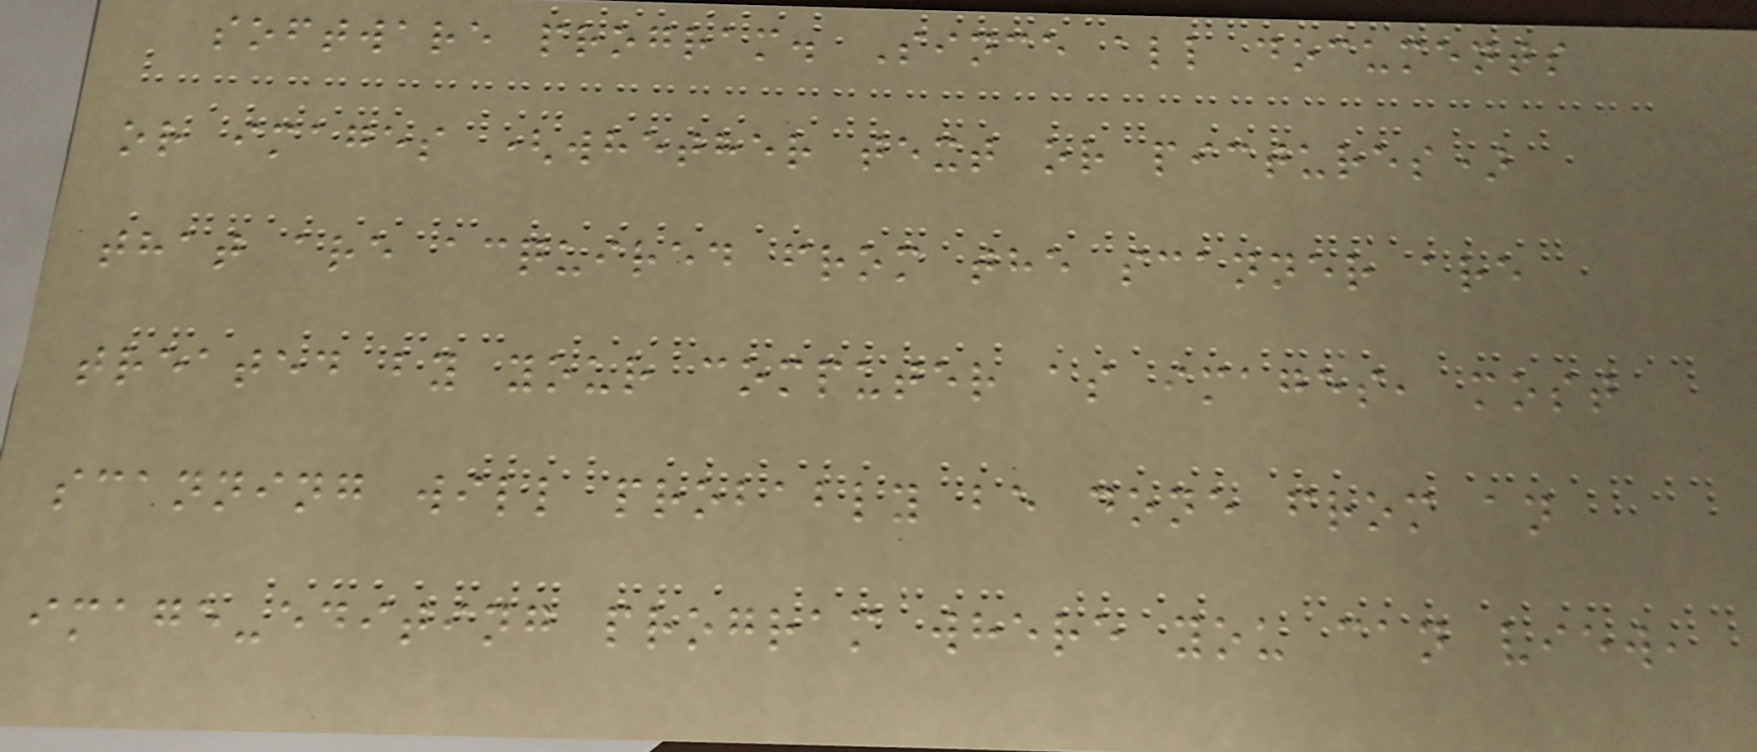software program. Since all documents
or images (whether text or pictures)
that are acquired from the scanner are
treated by your computer as images, most
scanning will probably be done from an
image-editing program where you can view,
